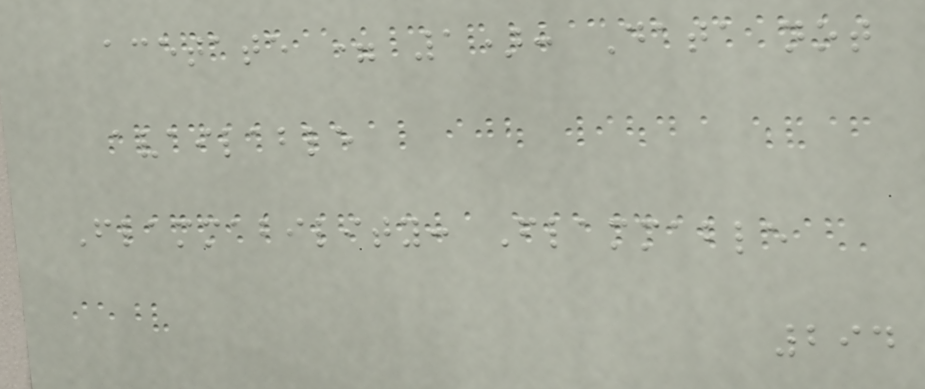acetate = 1): Data not
available
Flammability: Flammable
294
